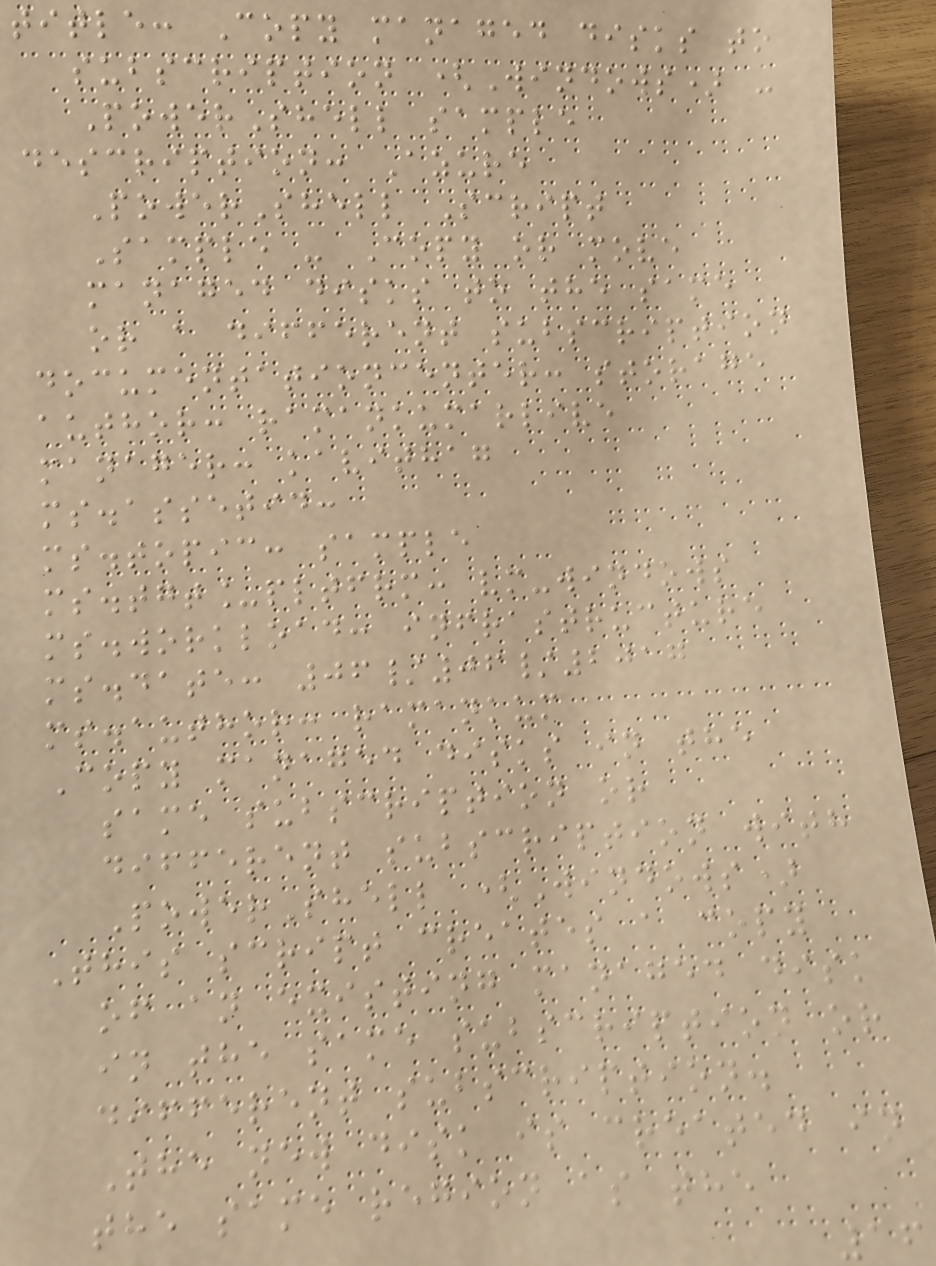title: Copy managed disks to
subscription (Windows) -
PowerShell sample
description: Azure
PowerShell Script
Sample - Copy or move
managed disks to the same
or a different subscription
documentationcenter: storage
author: ramankumarlive
manager: kavithag
ms.assetid:
ms.topic: sample
ms.tgt_pltfrm: vm-windows
ms.workload: infrastructure
ms.date: 06/06/2017
ms.author: ramankum
Copy managed disks in the
same subscription or
different subscription with
PowerShell (Windows)
This script creates a copy
of an existing managed disk
in the same subscription or
different subscription.
The new disk is created in
the same region as the
16
